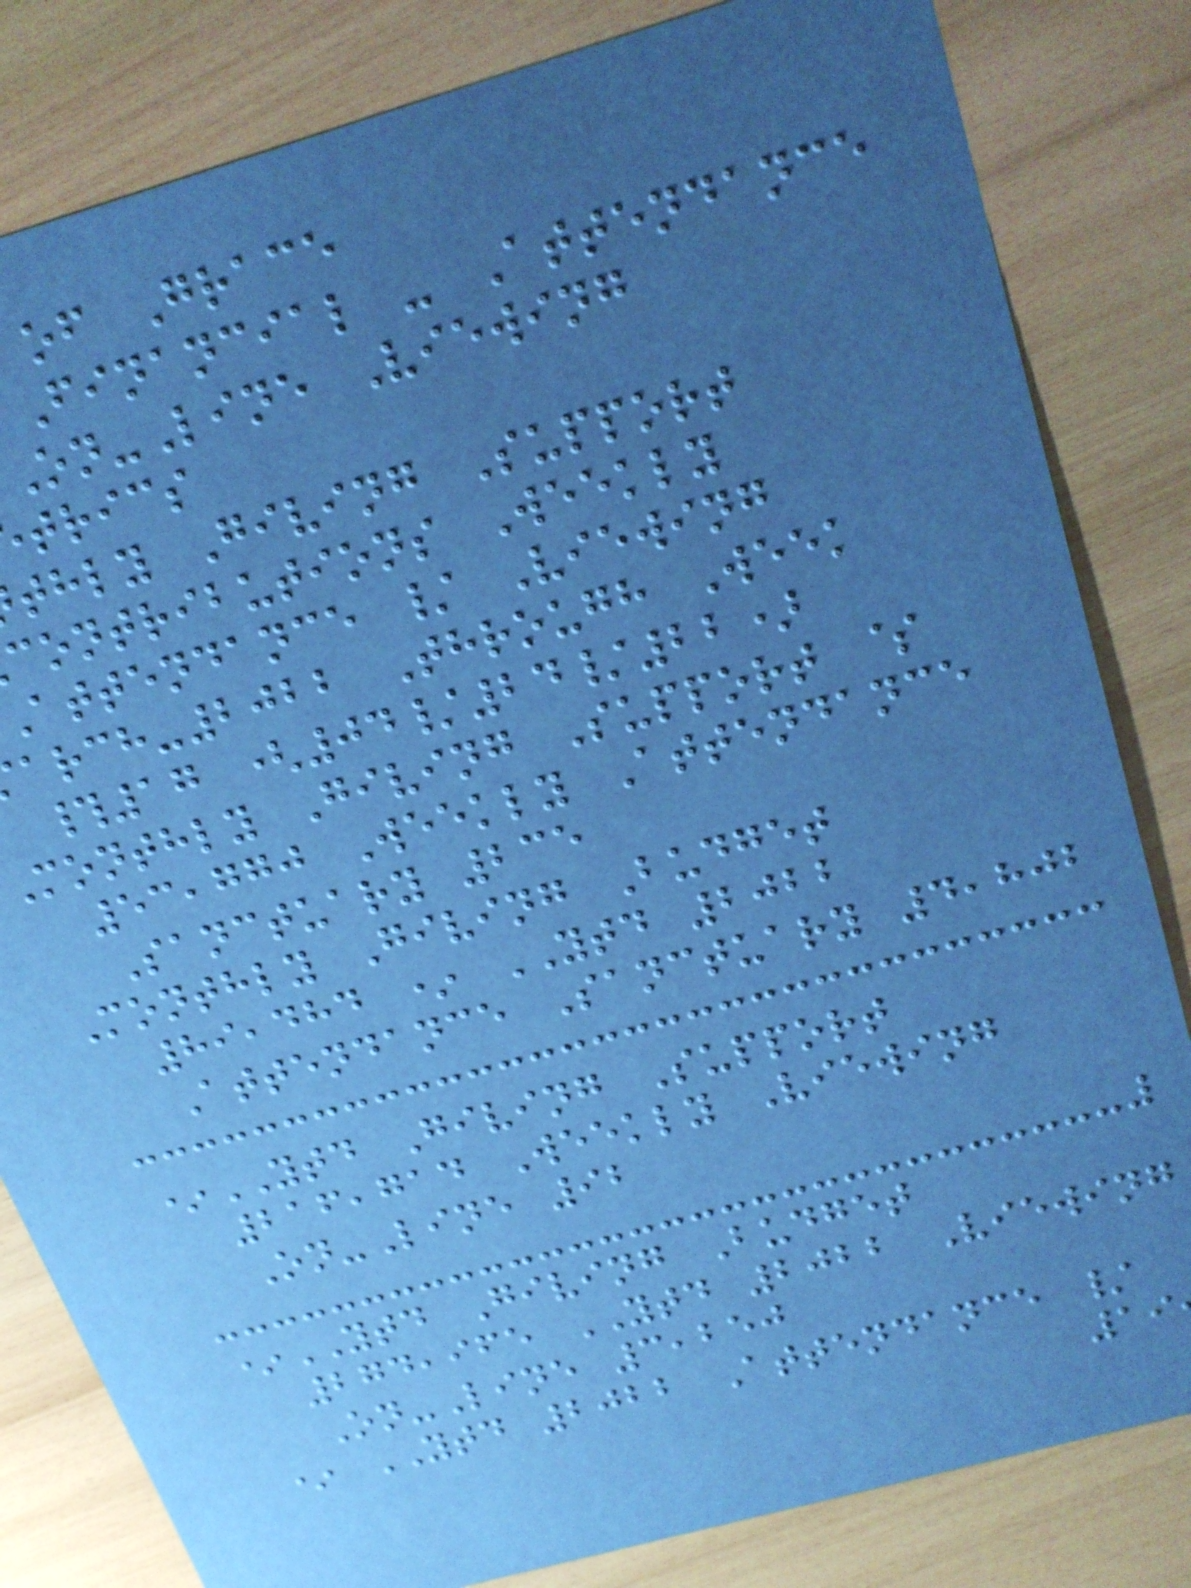of Grace
Financial - Attendance
On-Line Viewing
trics
thly Giving Support
contributions Weekly
attendance / Viewing
arch-2022 Through Week
#17 (04/24/22)
monthly Giving Support $
53,770 Weekly Attendance
Sanctuary 235
Monthly Giving Budget
89,484 * YTD 2022
Attendance Sanctuary 4,802
*YTD Giving Support
216,714 Weekly Viewing
On-Line 92
*YTD Giving Budget
274,965 YTD 2022 Viewing
On-Line 3,250
* YTD 2022 Attendance /
